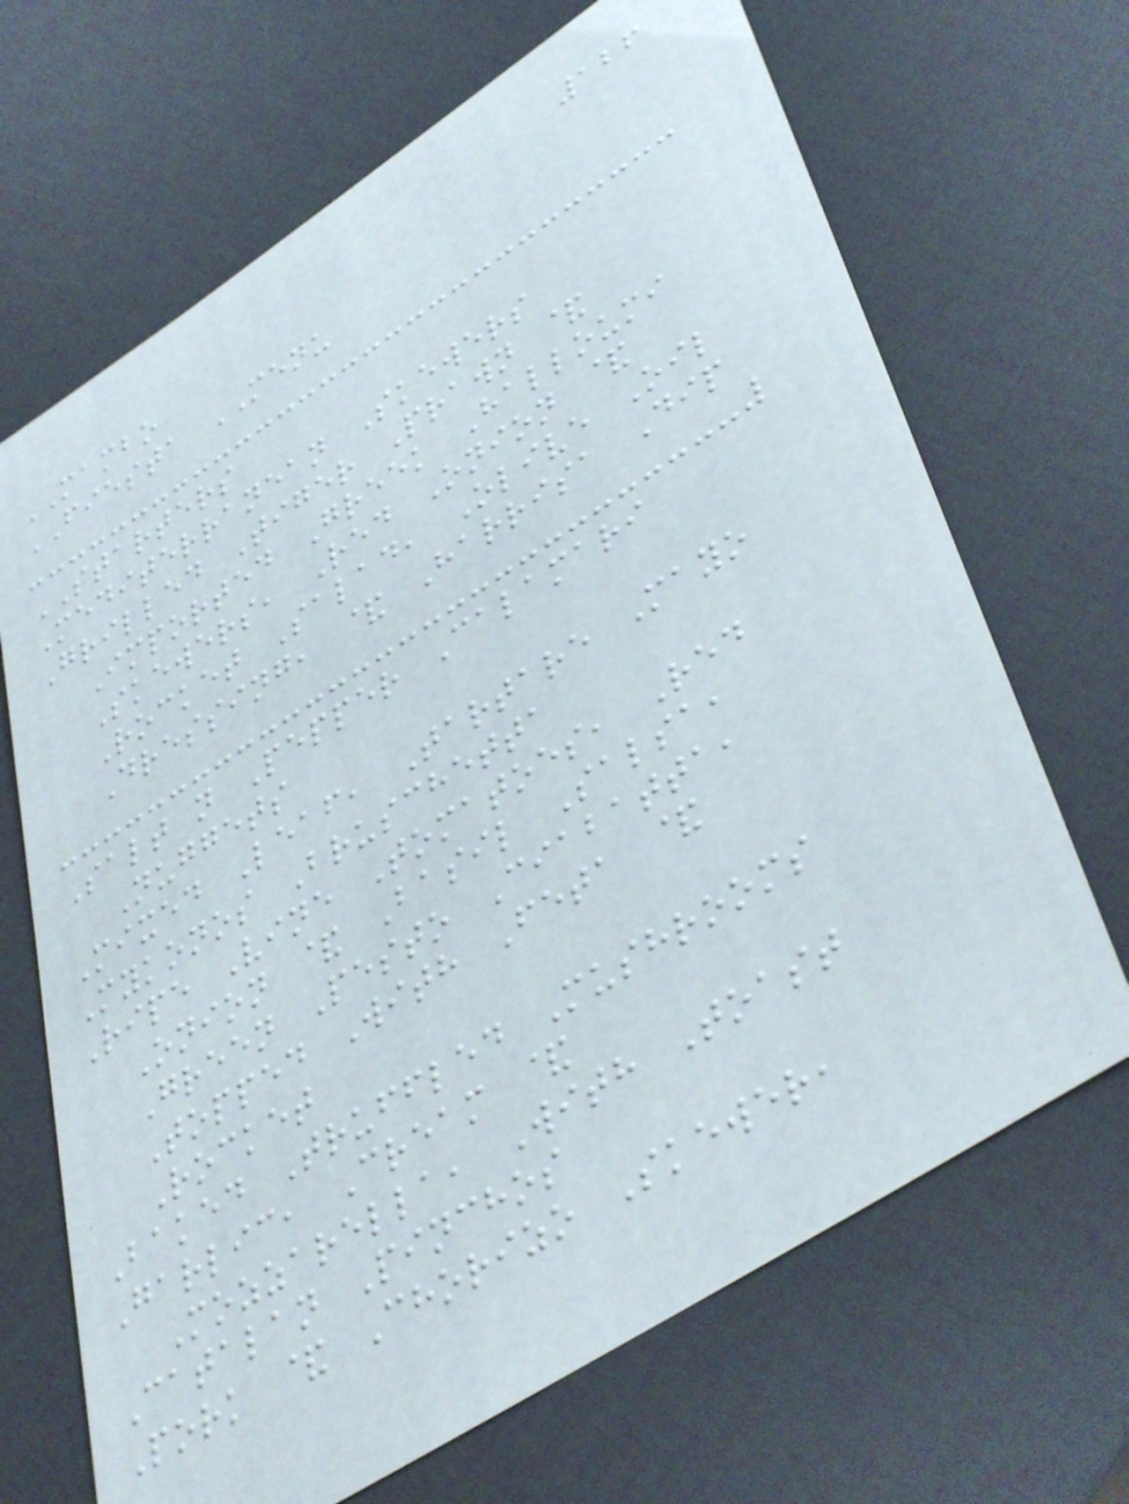126
MAMBO
FIESTA MENU
STARTERS
Mediterranean Skewers
Grilled Tiger Prawn &
Imported Greek Halloumi
Skewers, Red Onion &
Rocket Salad, Olive Oil
Dressing, & Harrisa Dip
Salt n Pepper Calamari
Nuggets
Mixed Leaf, Tartare Mayo
Mykonos Bruschetta
Ripe Vine Tomatoes, Red
Onion & Basil Salsa,
Green Pesto Ciabatta,
Topped With Feta &
Rocket
Baked Truffled Mushrooms
Garlic, Cream &
Mozzarella, With Toast
Catalan Pinchos
Pork & Chorizo Skewer,
